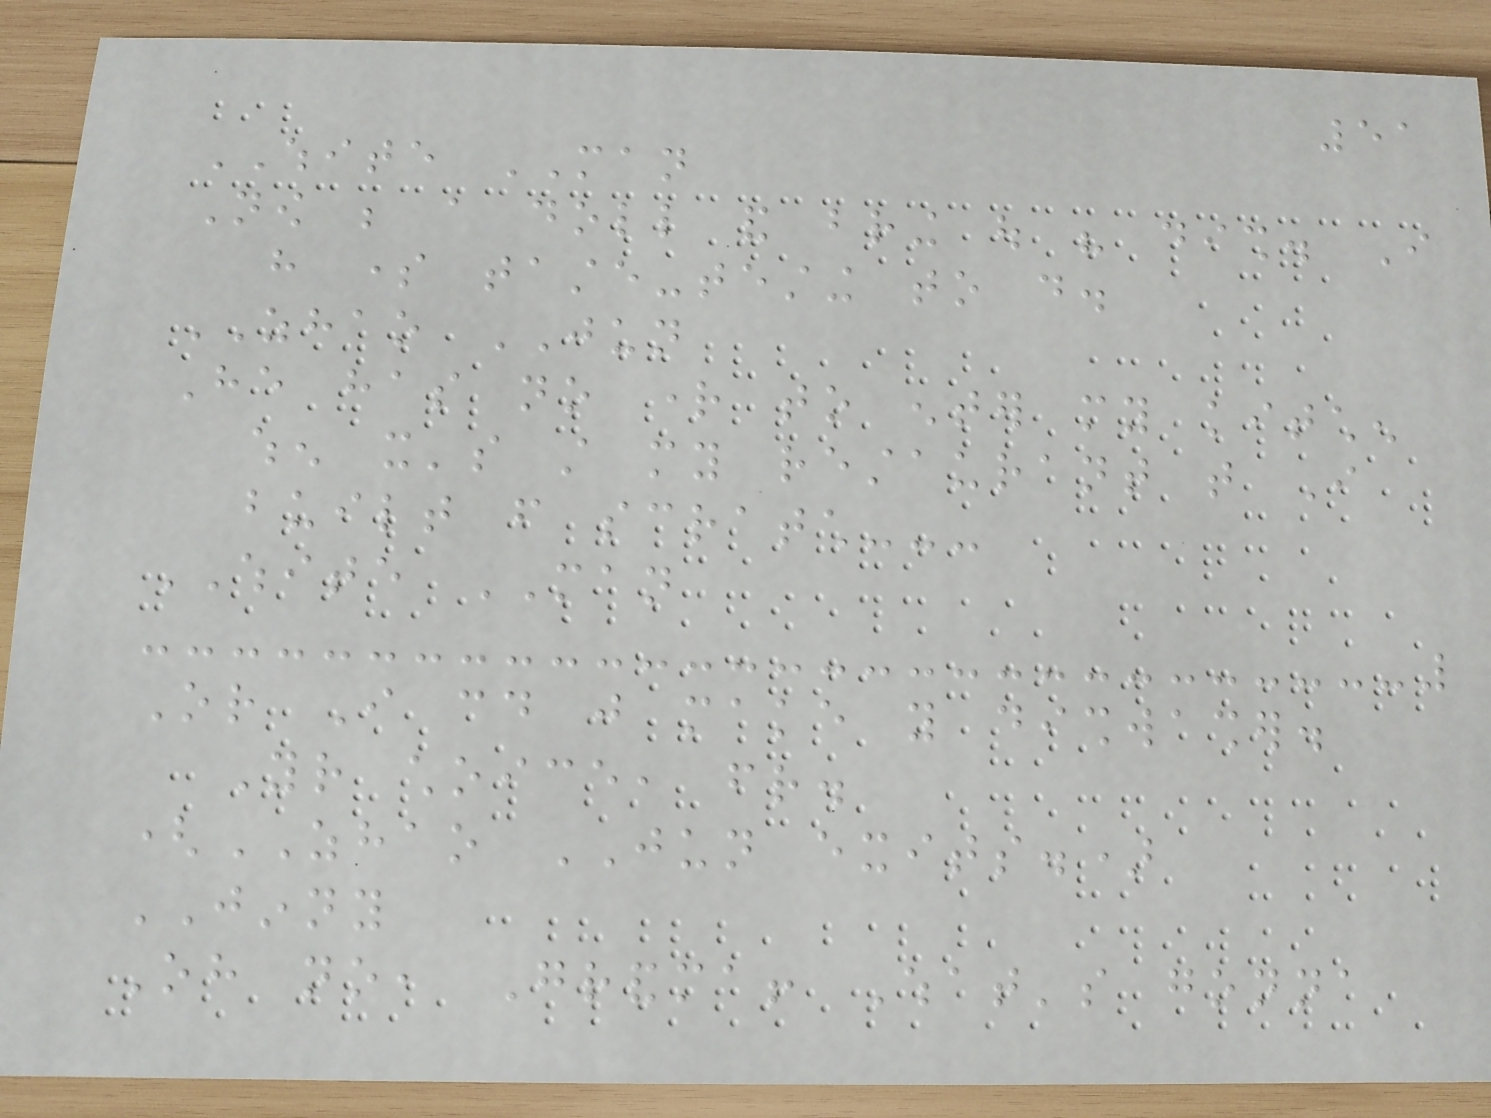51
WHITE MAN
Now be a doll and bring out his dish. I
have some taste-testing to do.
ZHAO JUN
He has no right to enter my kitchen
when it's still my restaurant that I
built from scratch---
WHITE MAN
Or I could just make you dishwasher.
Your choice, friend.
(ZHAO JUN exits.)
JINNY
Oh no, Grandma! What's gonna
